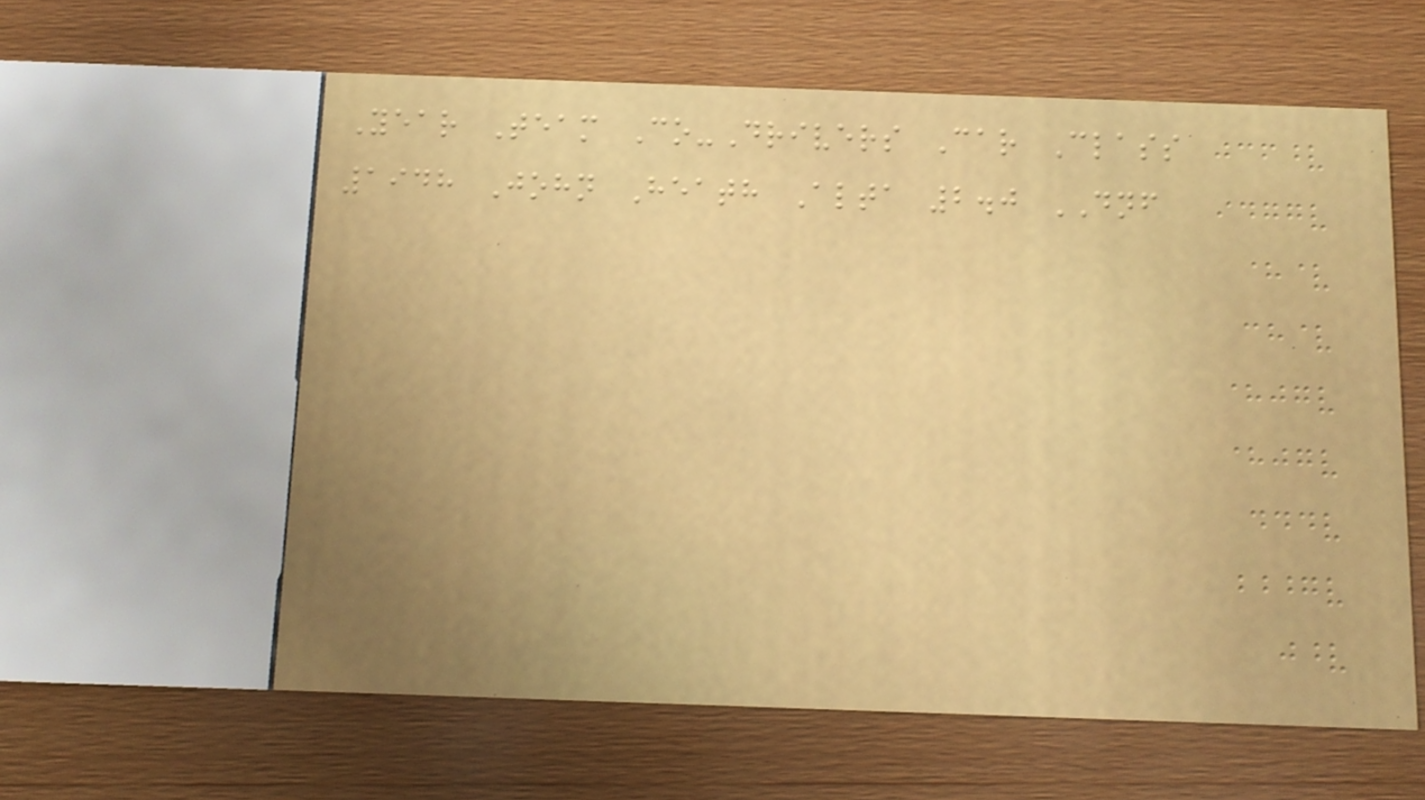Year Team Co-Drivers Car Class
1948 John Heath Alta 2.0 DNF
